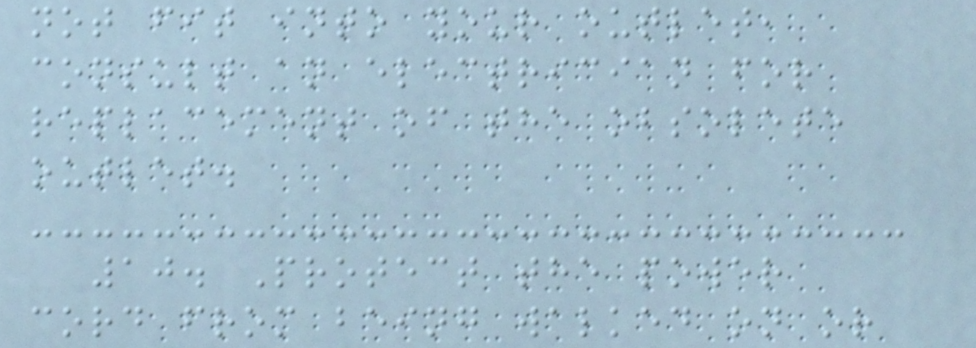not fit into your outlet,
consult an electrician for
replacement of the obsolete
outlet.
10. Protect the power
cord from being walked on or
